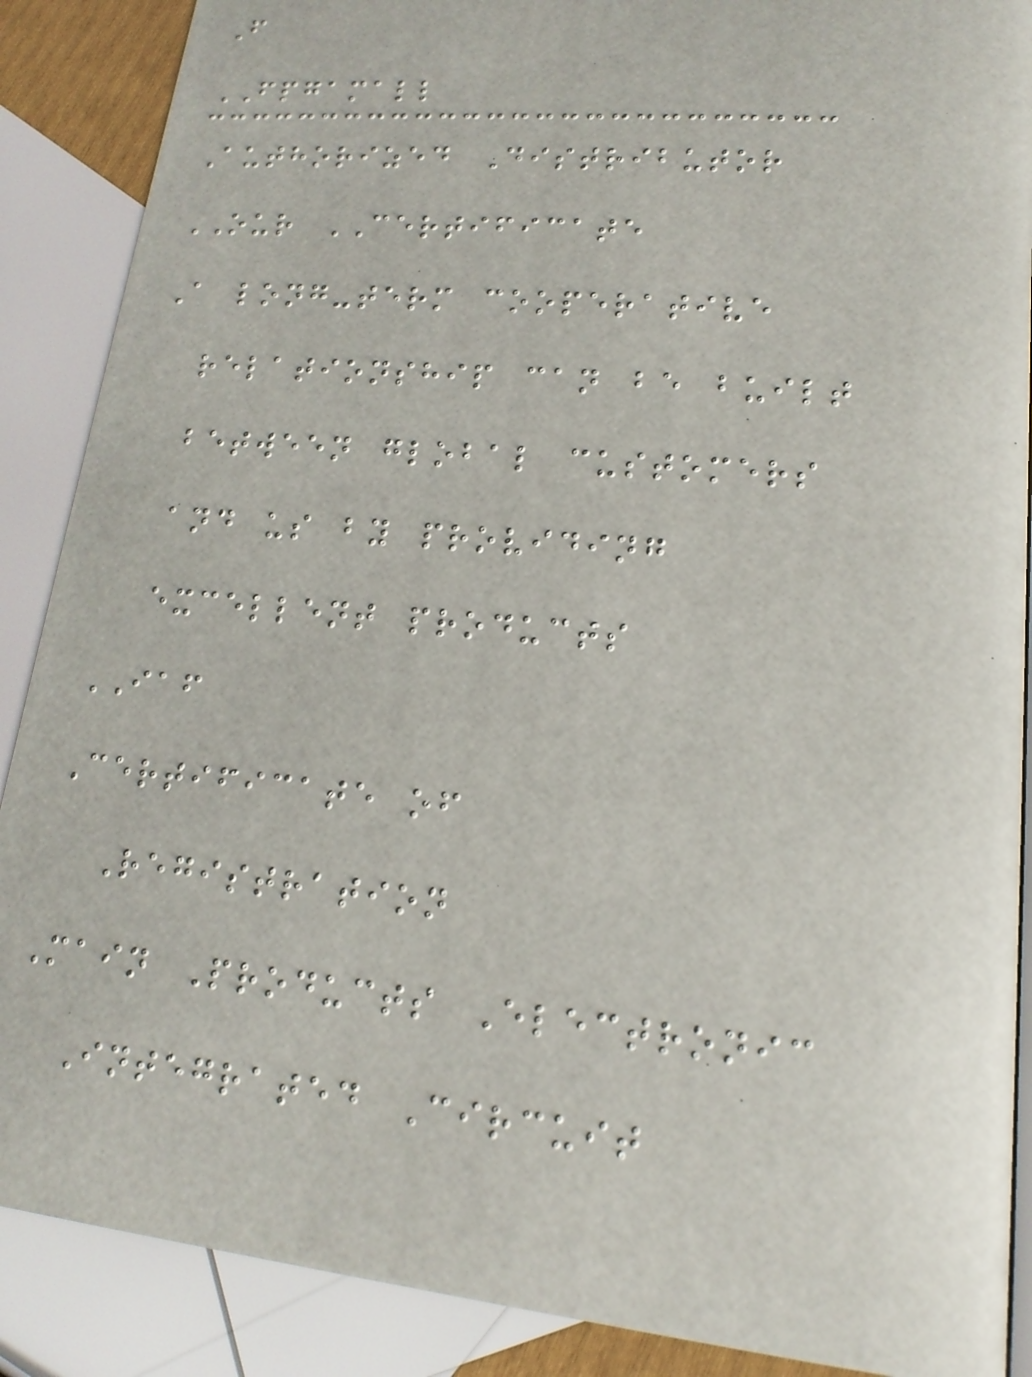F
FPGAMALL
Authorized Distributor
OUR CERTIFICATE
A long-term cooperative
relationship can be built
between global customers
and us by providing
excellent products
IAF
Certificate of
Registration
Main Products Electronic
Integrated Circuit
